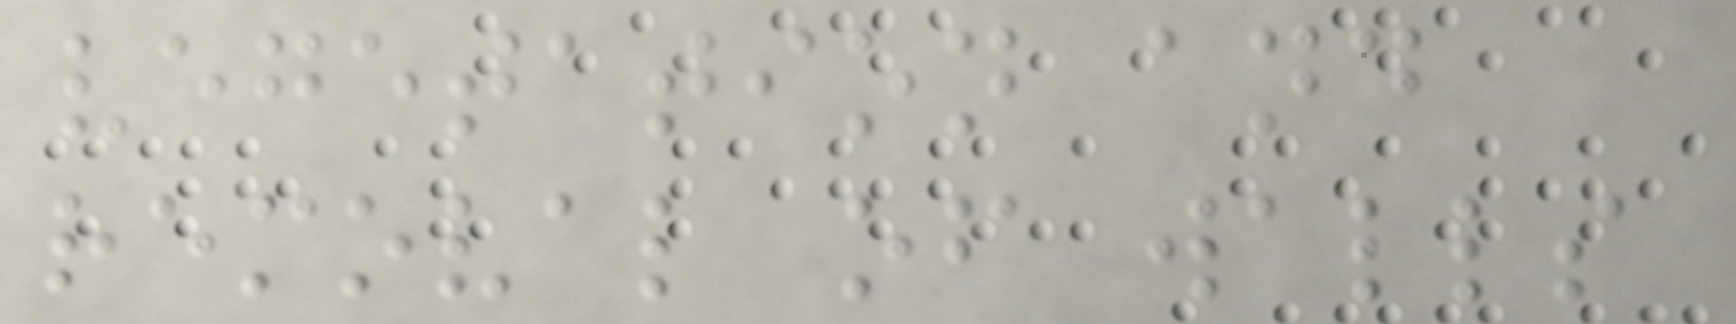vegetation and
removal of walls
